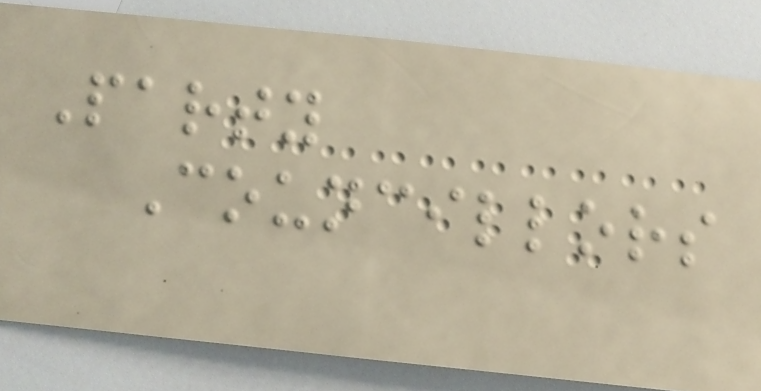Party
Councillors
